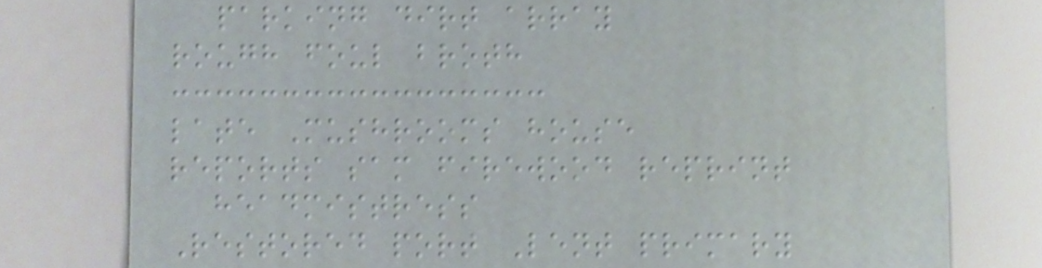parking dirt array
rough foul broth
late Mushrooms house
reports sam firewood reprint
headmistress
Restored port Lent primary
